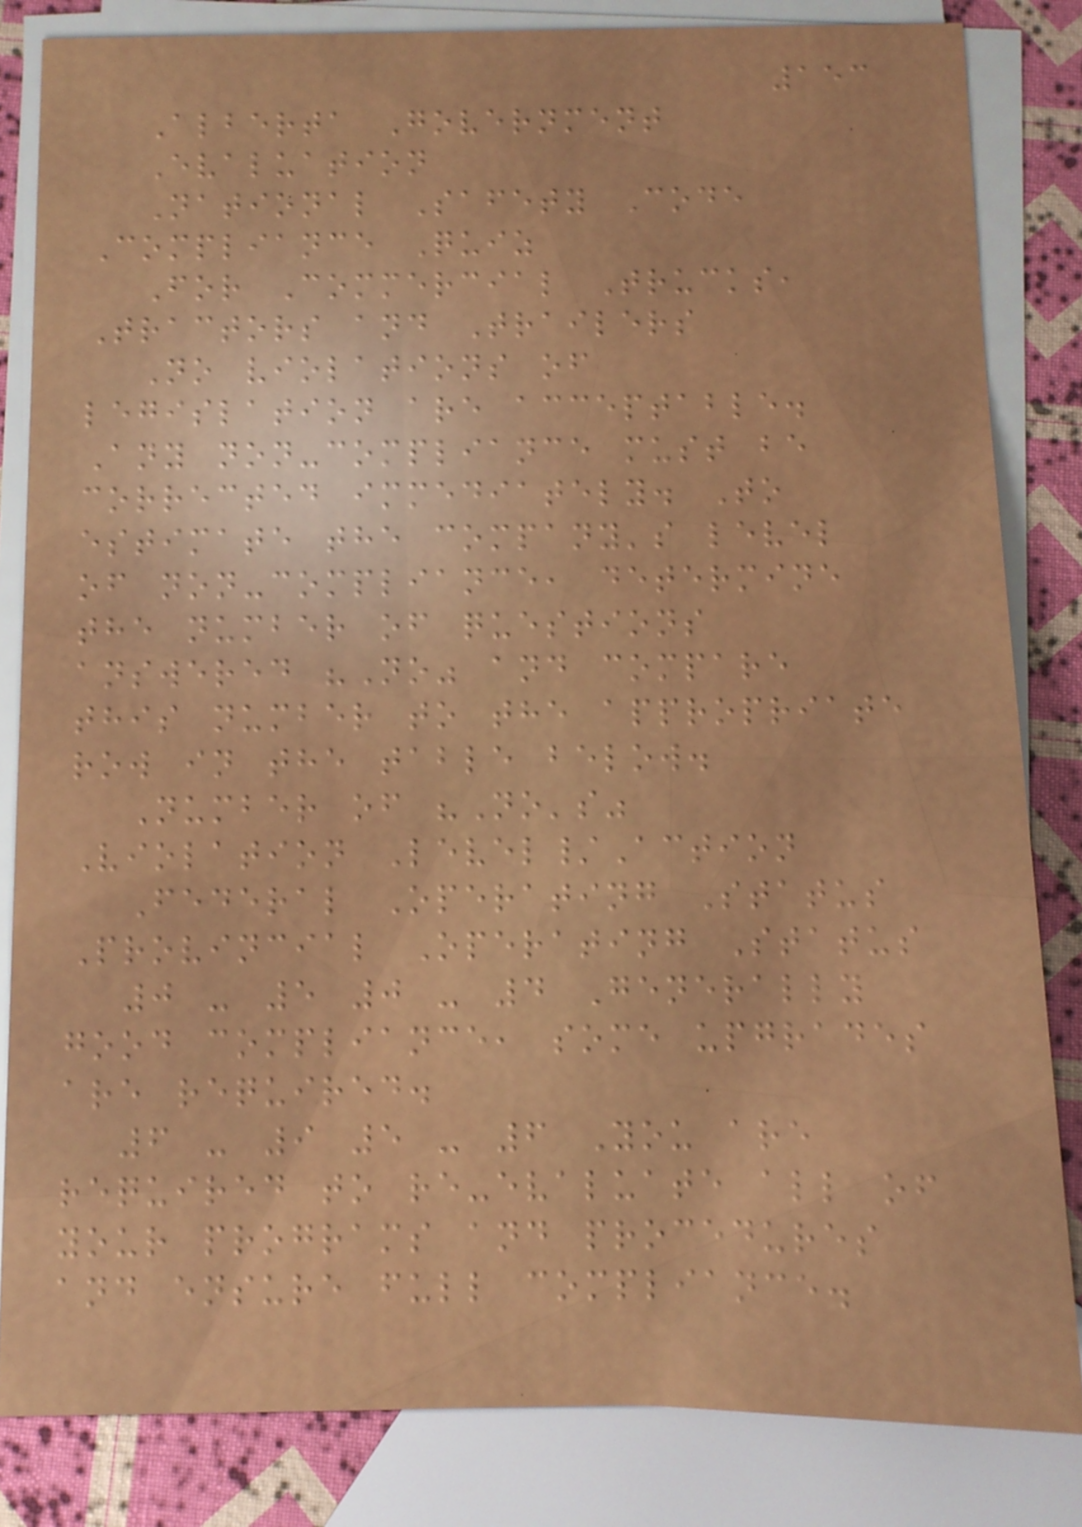153
Alberta Government
Evaluation
National Safety Code
Compliance Quiz
For Commercial Trucks,
Tractors and Trailers
No violations of
legislation are acceptable.
Any non-compliance must be
corrected immediately. To
estimate the company's level
of non-compliance, determine
the number of questions
answered "No" and compare
this number to the appropriate
row in the table below.
Number of "No's"
Violation Level/Action
Federal Operating Status
Provincial Operating Status
0 - 5 0 - 4 Generally
good compliance, some upgrades
are required.
6 - 9 5 - 6 You are
required to re-evaluate all of
your programs and procedures
and ensure full compliance.
